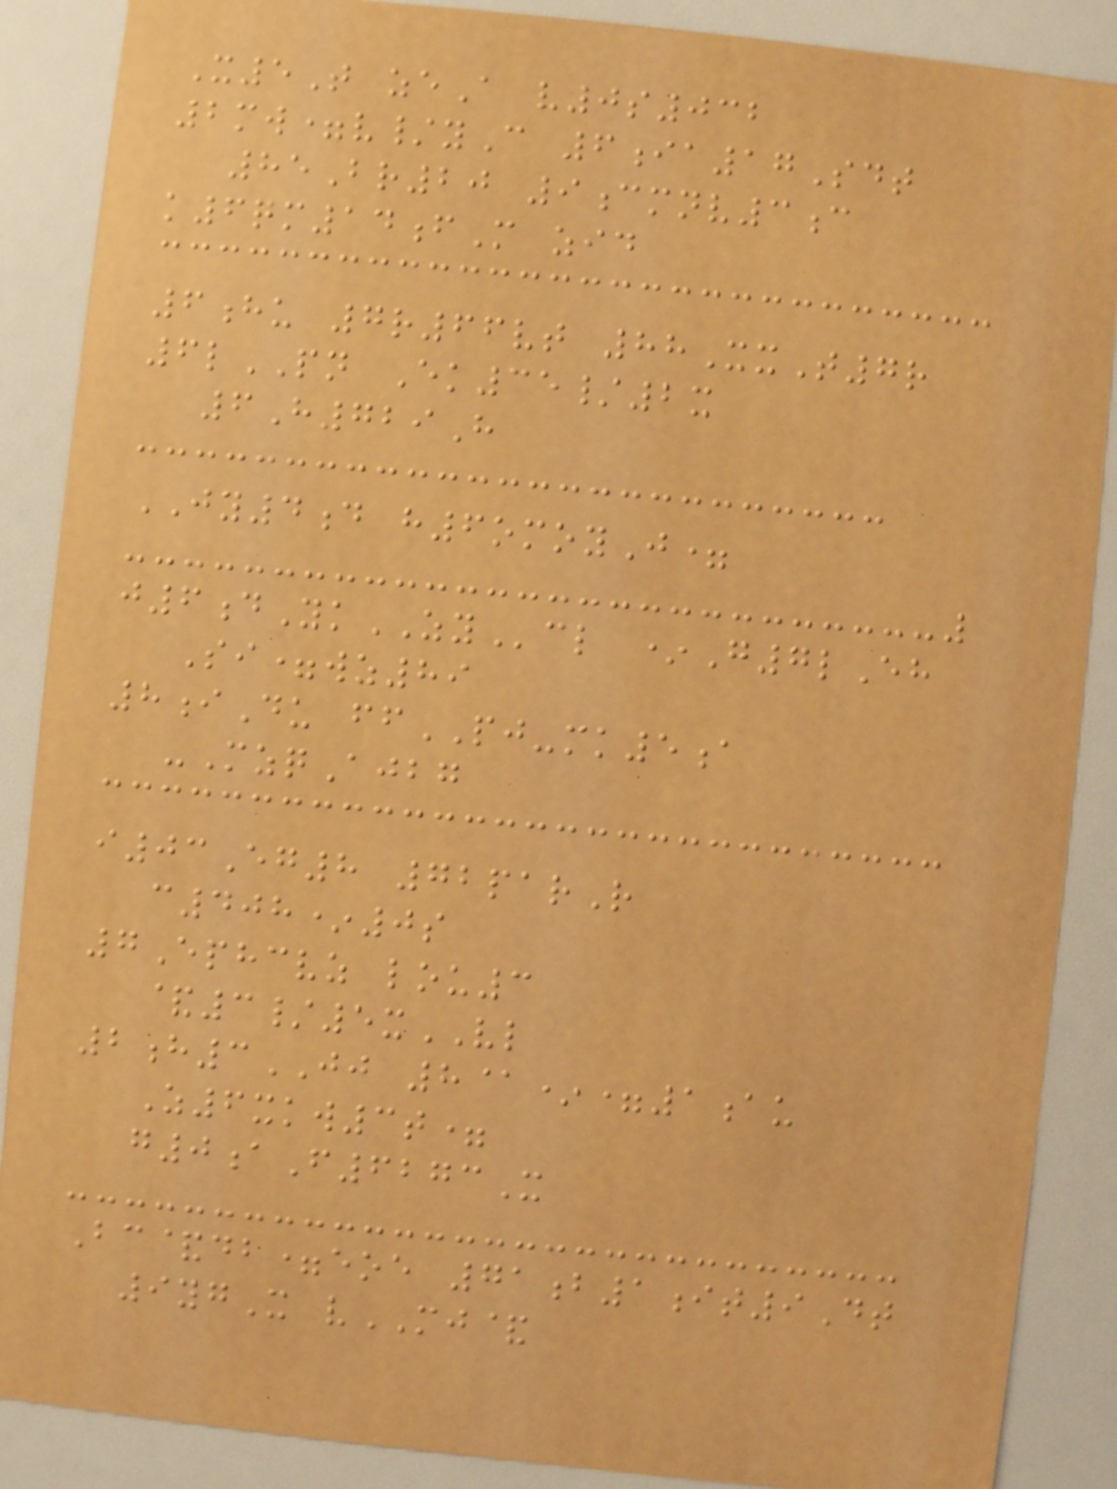X5T zeA v0s032
2mw=v/yC 6ia17Sdt
85Br20 9cmnv3c
k6qm14fM zid
6hu 7r66vt 88XxT7r
6lPN Ek35/2x
6H729H
JY4d h6omoyJ=
j6dYkZYcl *G7lEh
Si=wz89
8iDu ffPJ-mk5a
-MzqAjbg
i03Eg8 72parR
c408*0s
7Ephcvz lou3
&3/5xVL
2h3JJ 8@*=1au
Z6xkw3t=
g0aF6273X
Bc&db=eoe 71b1it9Dt
9ygX vMJ&
